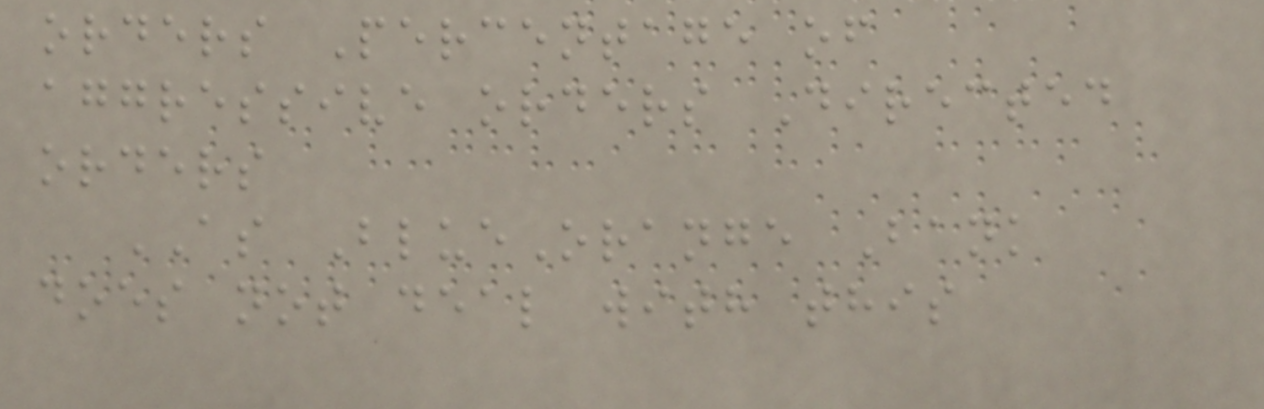orders Percentage of
aggressive orders Directed
orders
AS BlueOrange Bank
does not deal with this
